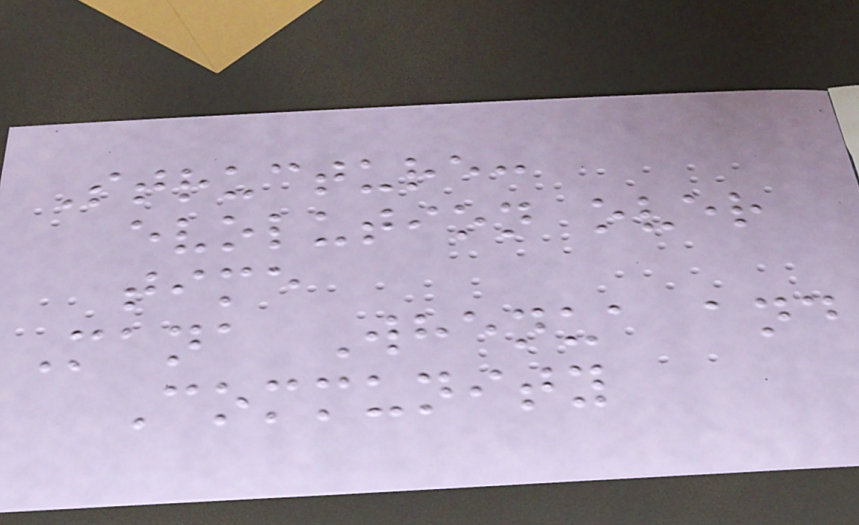Structure:
evolution over
time
Mana Whenua and
Community
